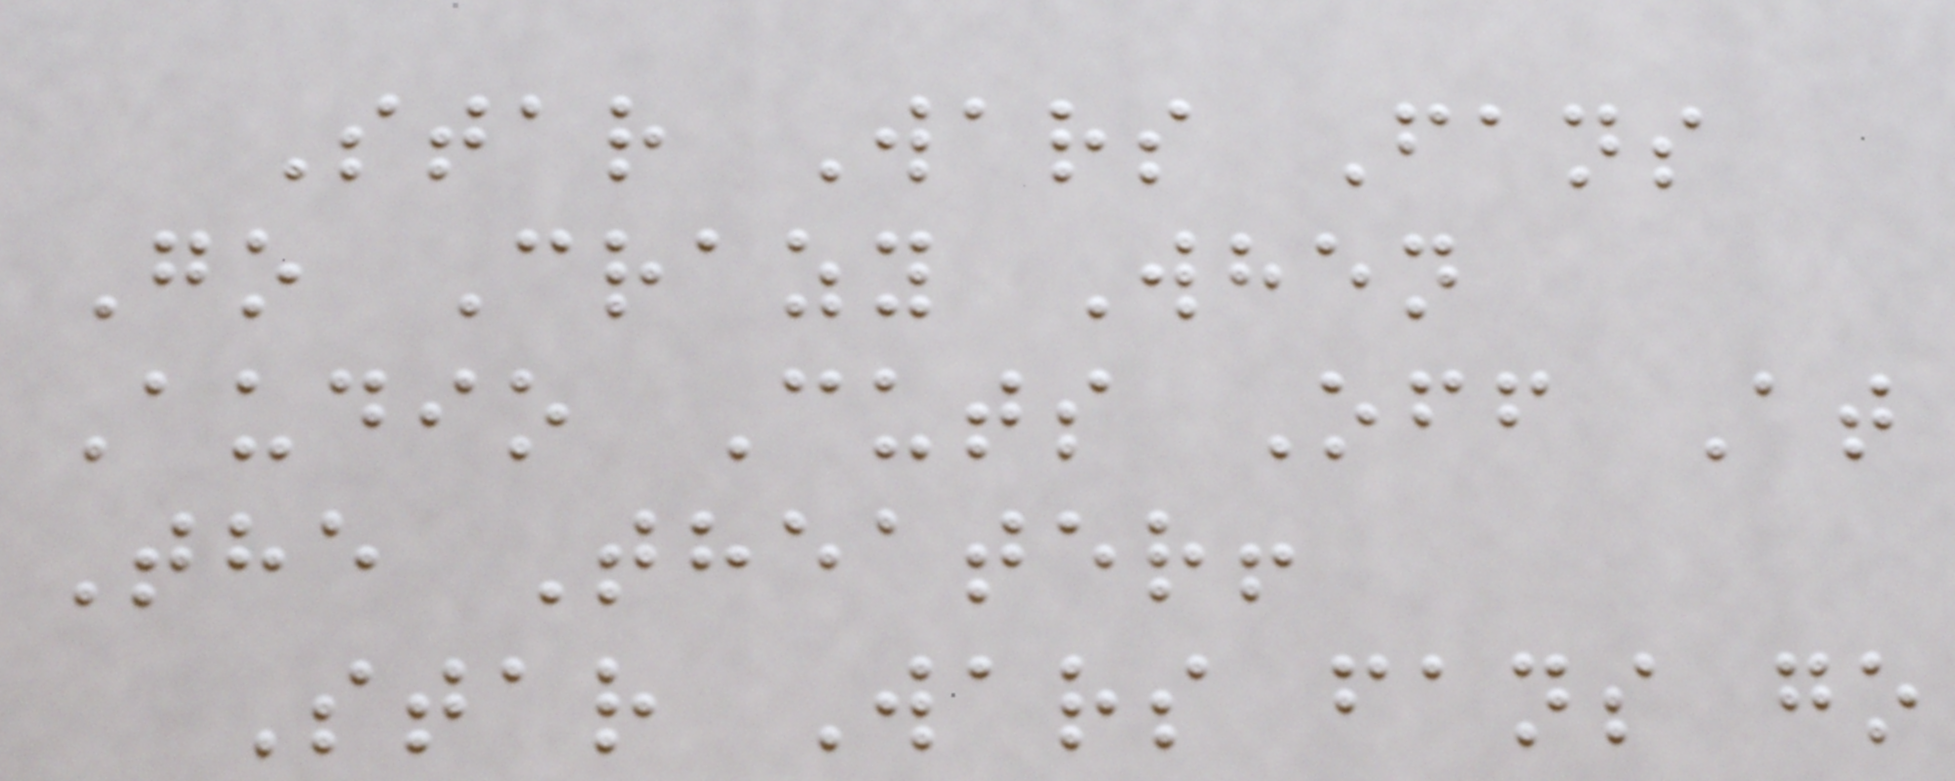Star Wars Fans
Go Crazy When
Audio Cuts Off At
The Theater!
Star Wars fans go
